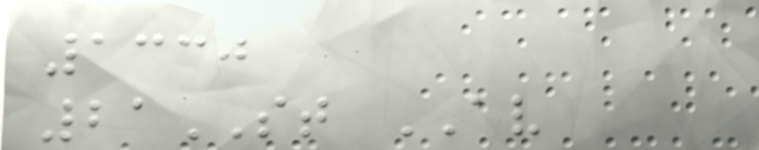1330
21ST AV
